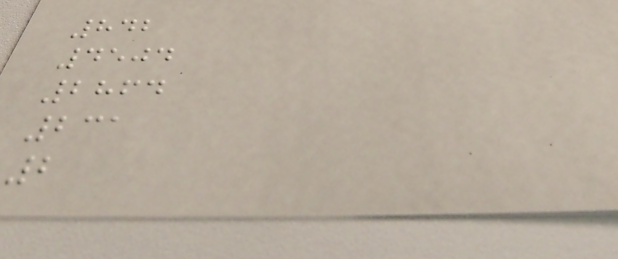842
4504
2864
231
2
